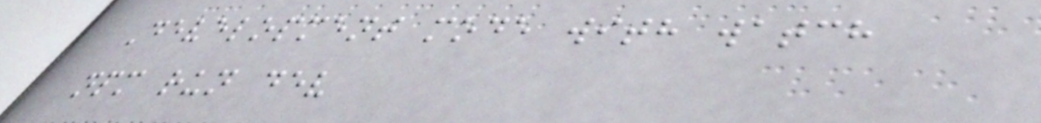Development mode with watch
npm run dev
